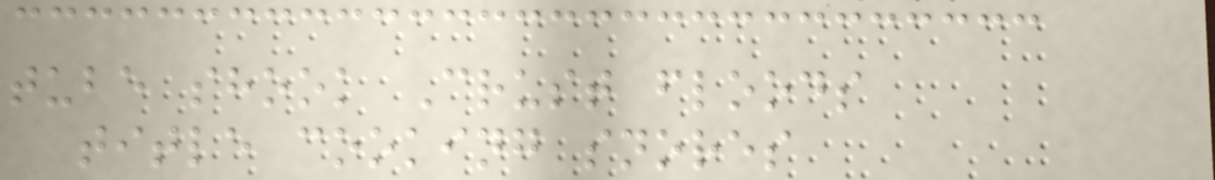tube shook Crust floods
title cooking snores
